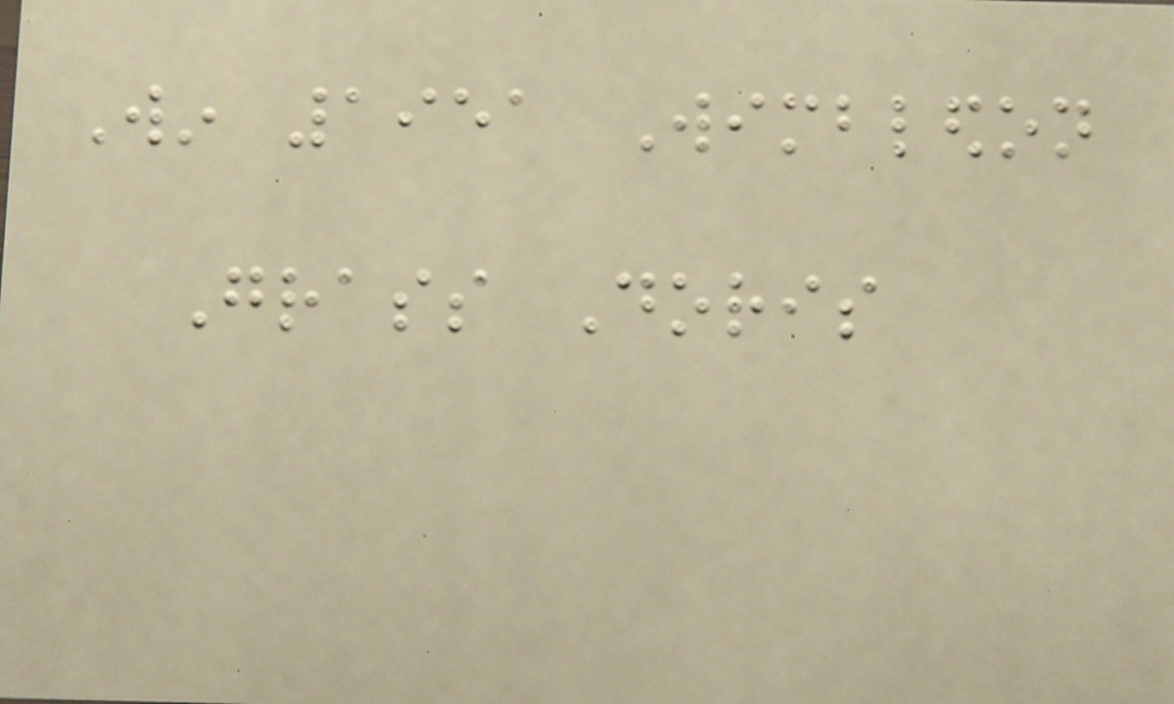Win 1951 Wimbledon
Grass Doris
